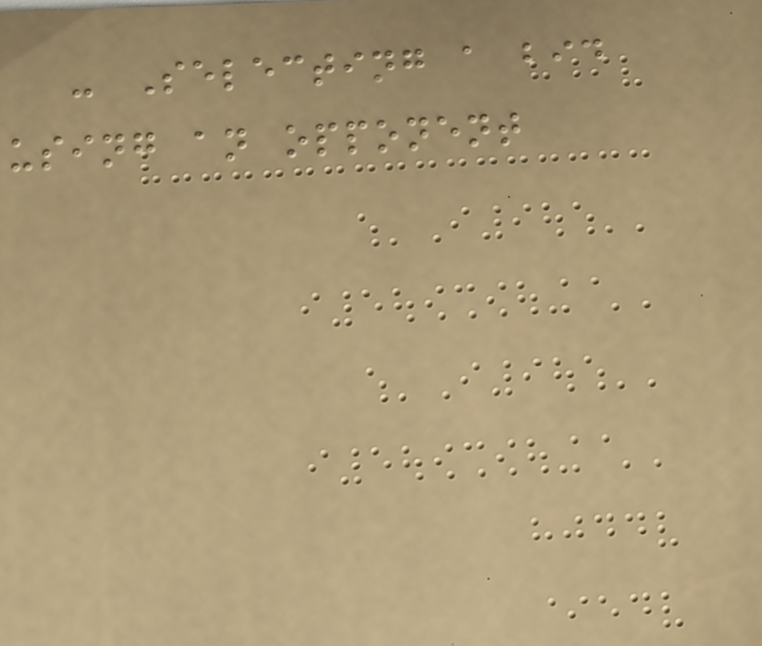- Selecting a bid
using an opponent
